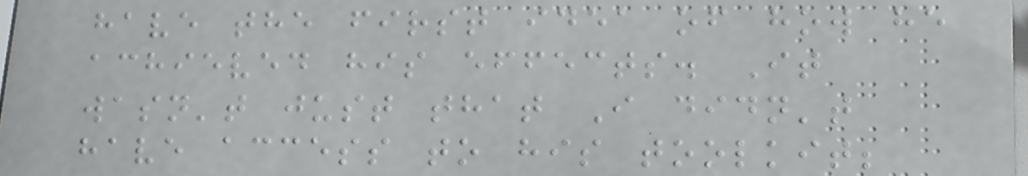have the first idea of how he
achieved his effects. It
wasn't just that I didn't
have access to his toolkit;
